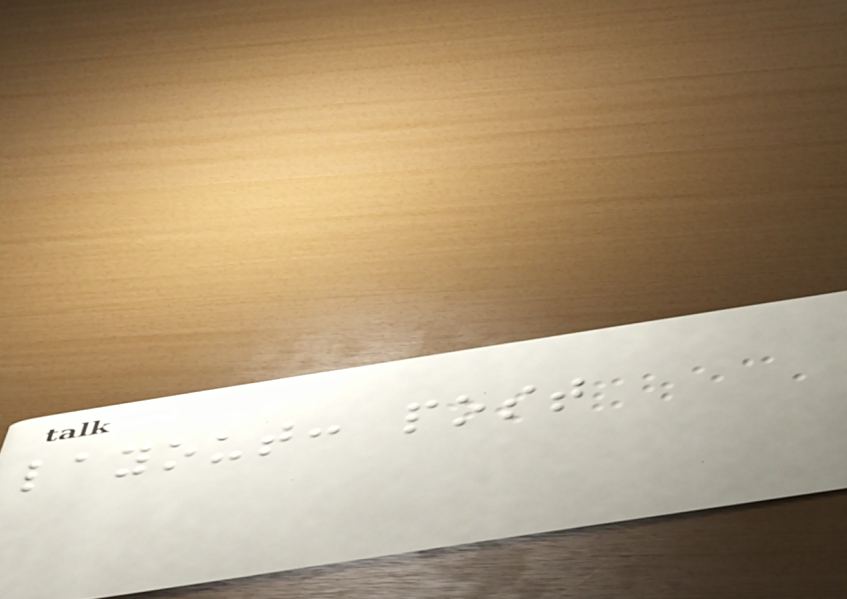layout: post
